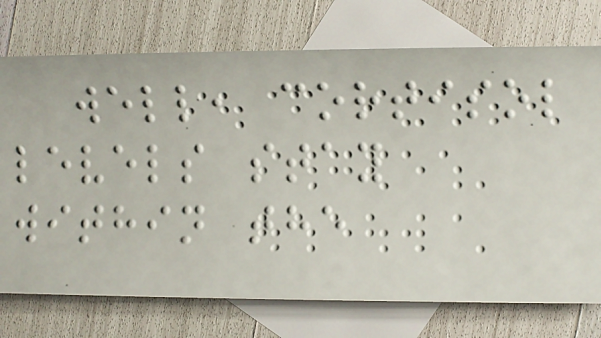well, cortisol
levels stay
within the
